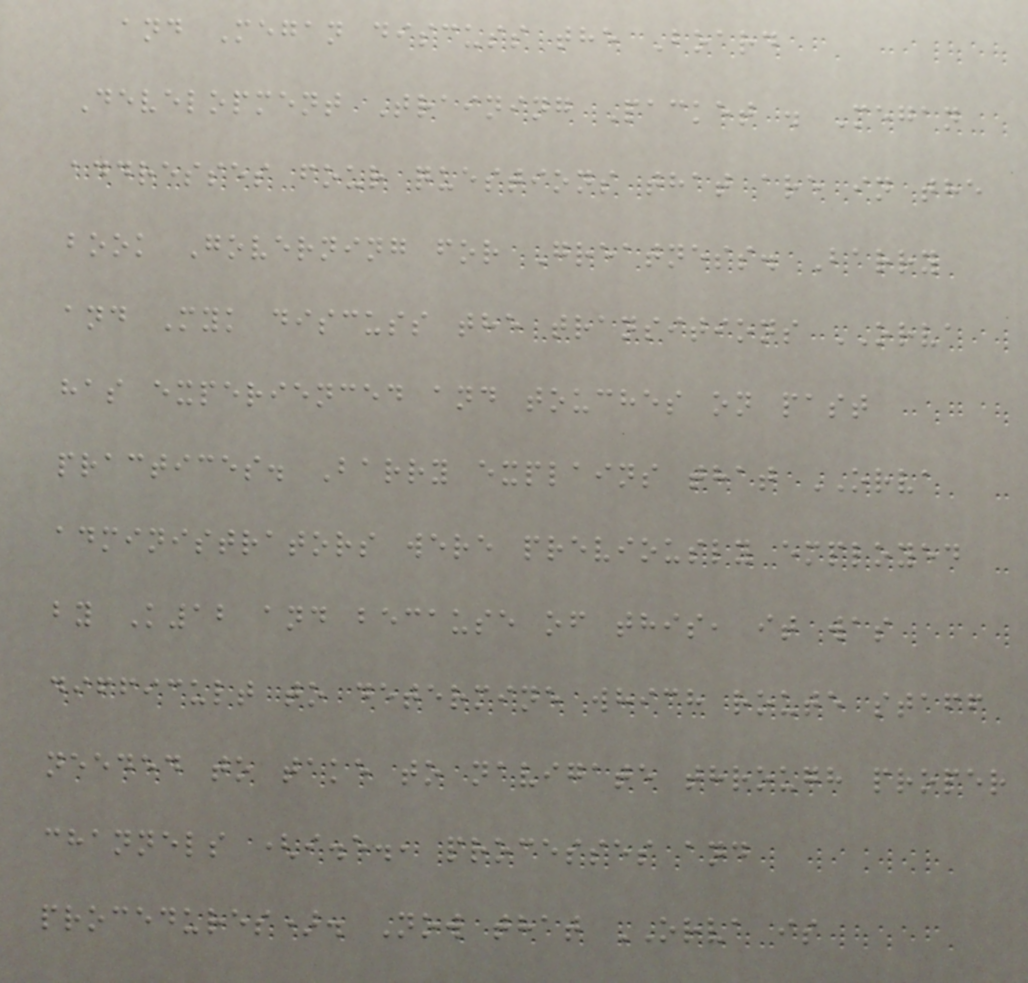and Megan discuss the Board
Development Training Packet . Megan
addresses four questions that are in the
book Governing for Greatness. Barry
and Myk discuss the transitions ORVA
has experienced and touches on past
practices. Barry explains that ORVA
administrators were previously employed
by K12 and because of this, it was
difficult to determine which route staff
needed to take to navigate through proper
channels (i.e., processes and
procedures). Now that ORVA is
